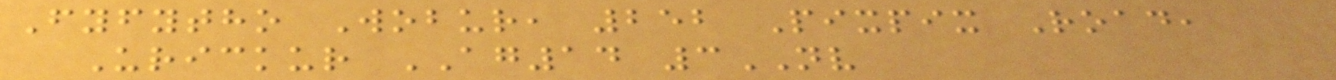Fyfytho Wobur, 252 Pixpix Road,
Urickur AG14 3NV
